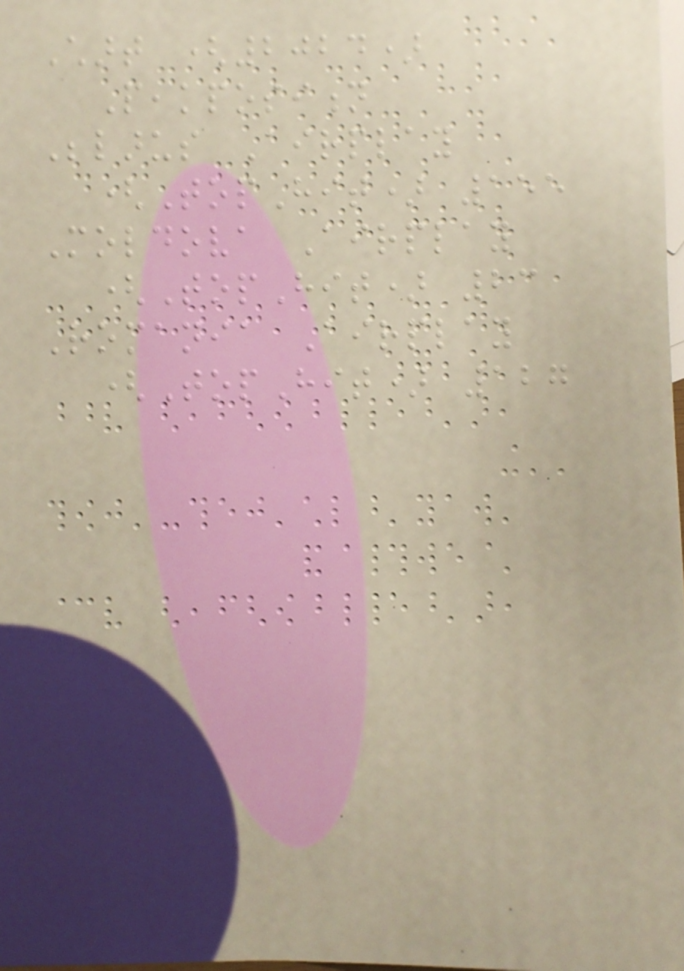Chart (2024)
Peakposition
Belarus Airplay
(TopHit) 155
Moldova Airplay
(TopHit) 23
Romania Airplay
(TopHit) 127
